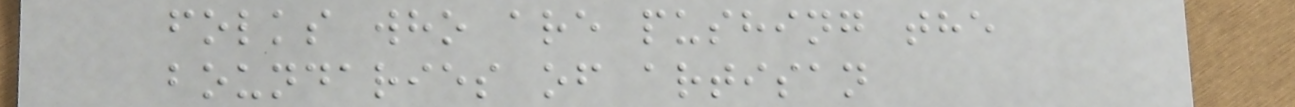folks who are pushing the
boundaries of artisan
